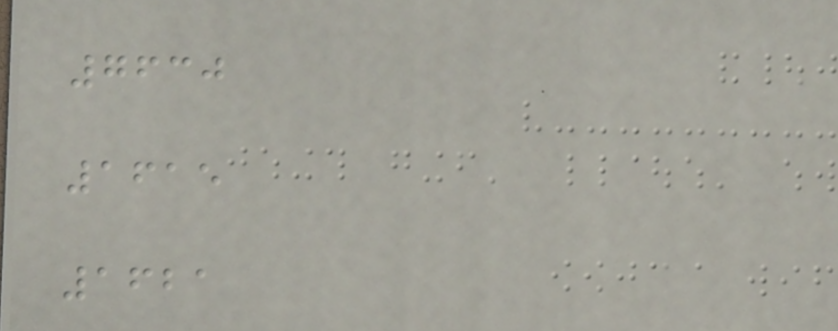7630
1615
1621
